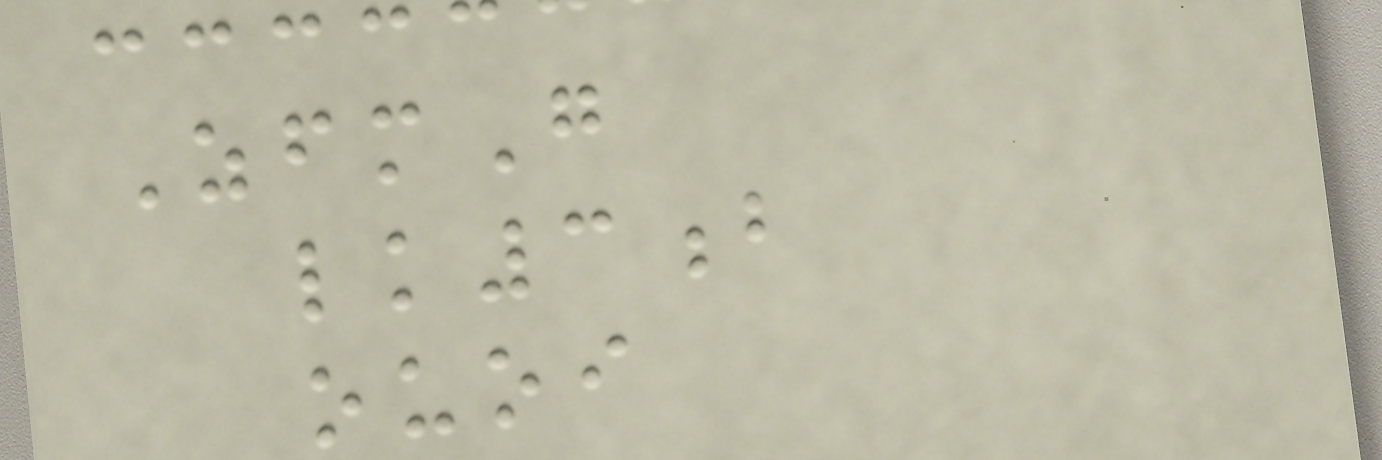ZfmG
lk3b
ouoi
